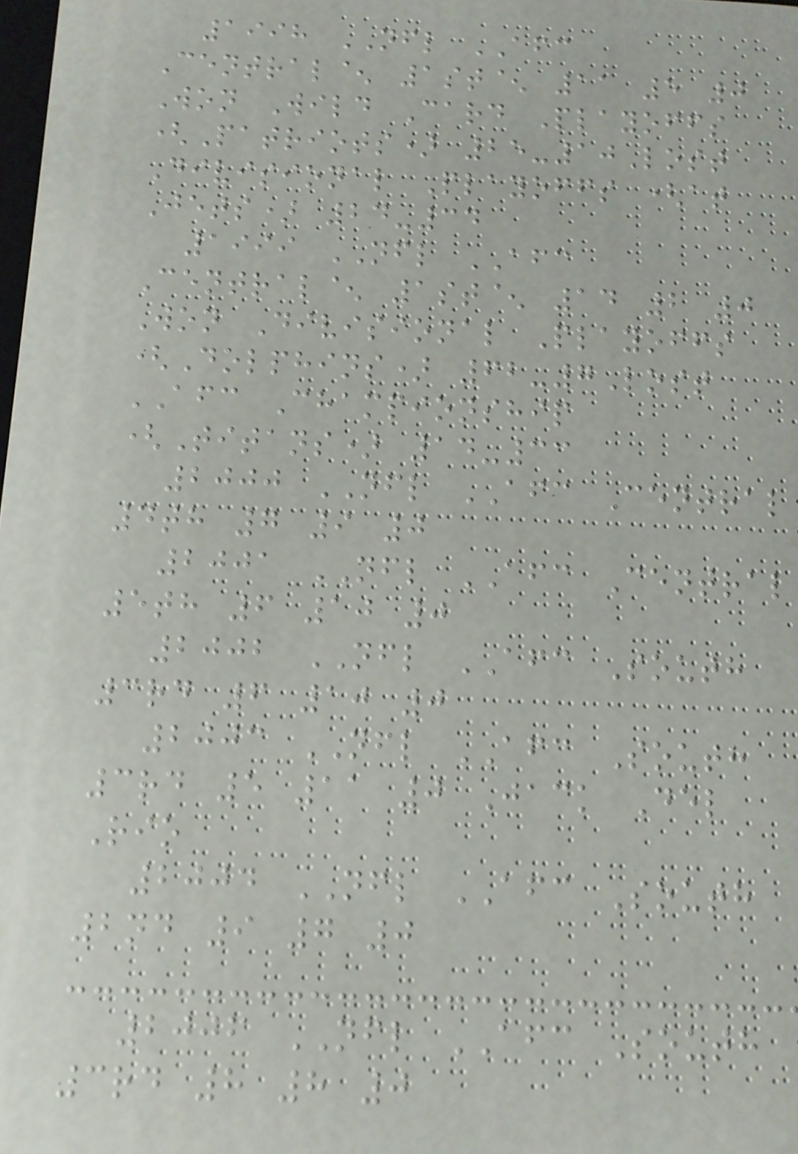1998 NFL AFC
Central^ 1st^ 11 5 0
Won Wild Card Playoffs
(Patriots) 25-10Lost
Divisional Playoffs (at
Jets) 24-34
1999 NFL AFC
Central^ 1st^ 14 2 0
Won Divisional Playoffs
(Dolphins) 62-7Lost
AFC Championship
(Titans) 14-33
2000 NFL AFC Central
4th 7 9 0
2001 NFL AFC Central
5th 6 10 0
2002 NFL AFC South
3rd 6 10 0
2003 NFL AFC South
3rd 5 11 0 Jack Del
Rio
2004 NFL AFC South
2nd 9 7 0
2006 NFL AFC South
3rd 8 8 0
